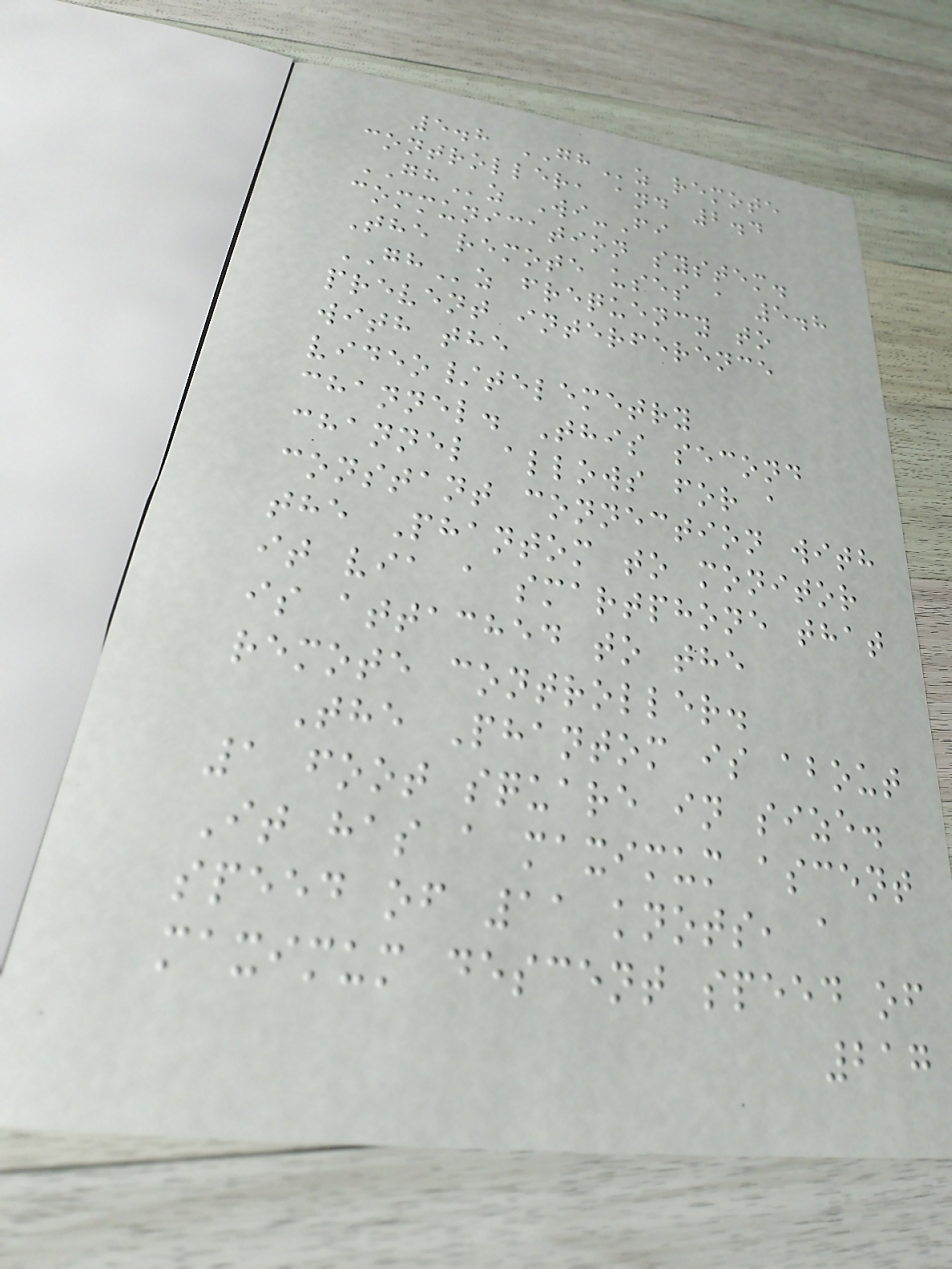5.8 GHz remote
controller, and 2.4
GHz Wi-Fi
communication system.
The remote uses a 5.8
GHz frequency to
prevent interference
with the
video/telemetry
channel. This second
channel allows for a
constant connection with
the Phantom to monitor
it via a smartphone that
is attached to the
remote controller.
The Phantom is about
1 foot square in size.
It has a maximum ascent
speed of 11 knots, a
maximum descent speed of
217
